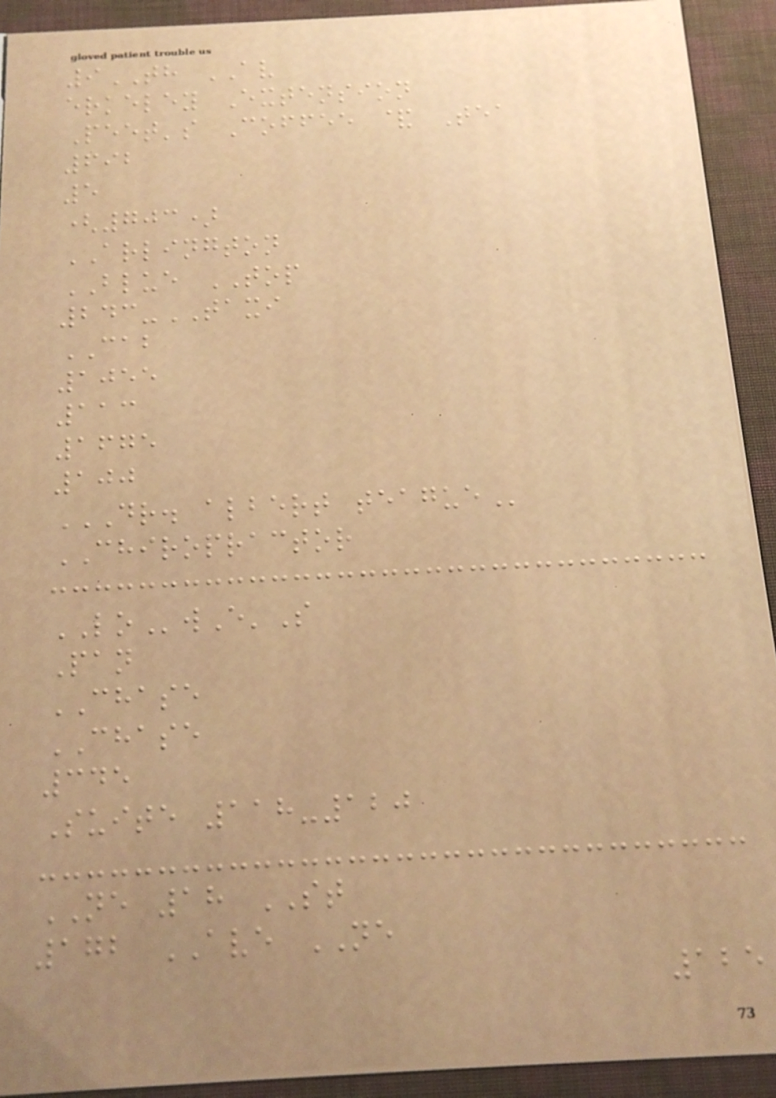9TH AV
erkeley Extension
Peet's Coffee & Tea
692
5
(703)
ARLINGTON
BLUE TOP
243-TAXI
CAB
1055
113
1675
100
DR. ALBERT TEAGUE
CHIROPRACTOR
LOwE'S
Pan
CHASE
CHASE
345
Suite 118-120
NE 18 ST
172 AVE NE
125
